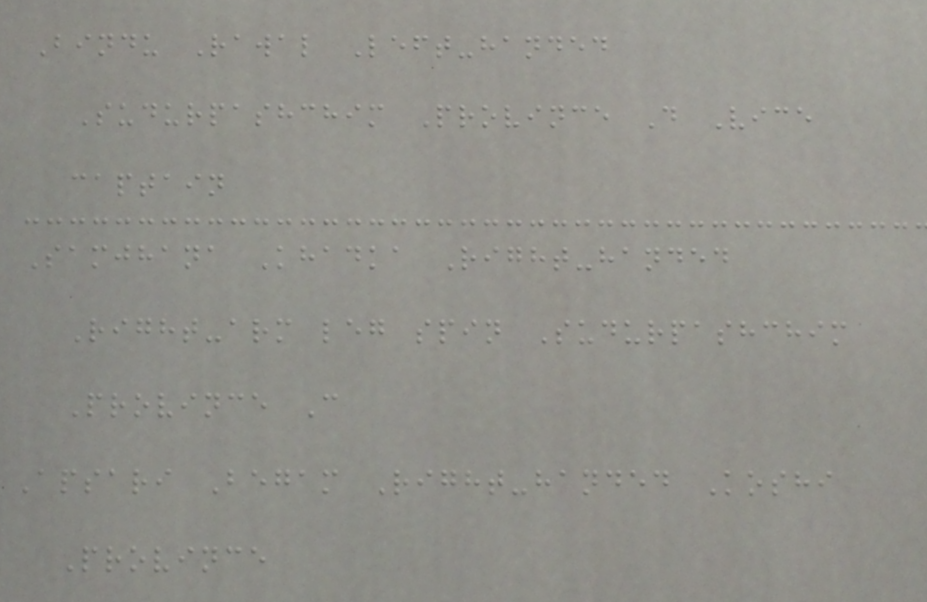Bindu Rawal Left-handed
Sudurpashchim Province D Vice
captain
Samjhana Khadka Right-handed
Right-arm leg spin Sudurpashchim
Province C
Apsari Begam Right-handed Koshi
Province
